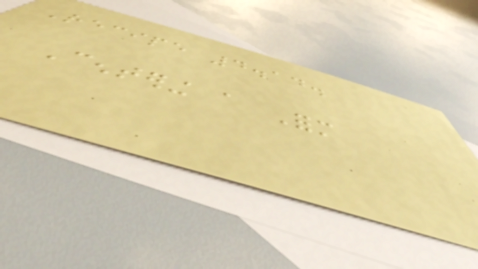Recipe 4.14.
Centering a Form
